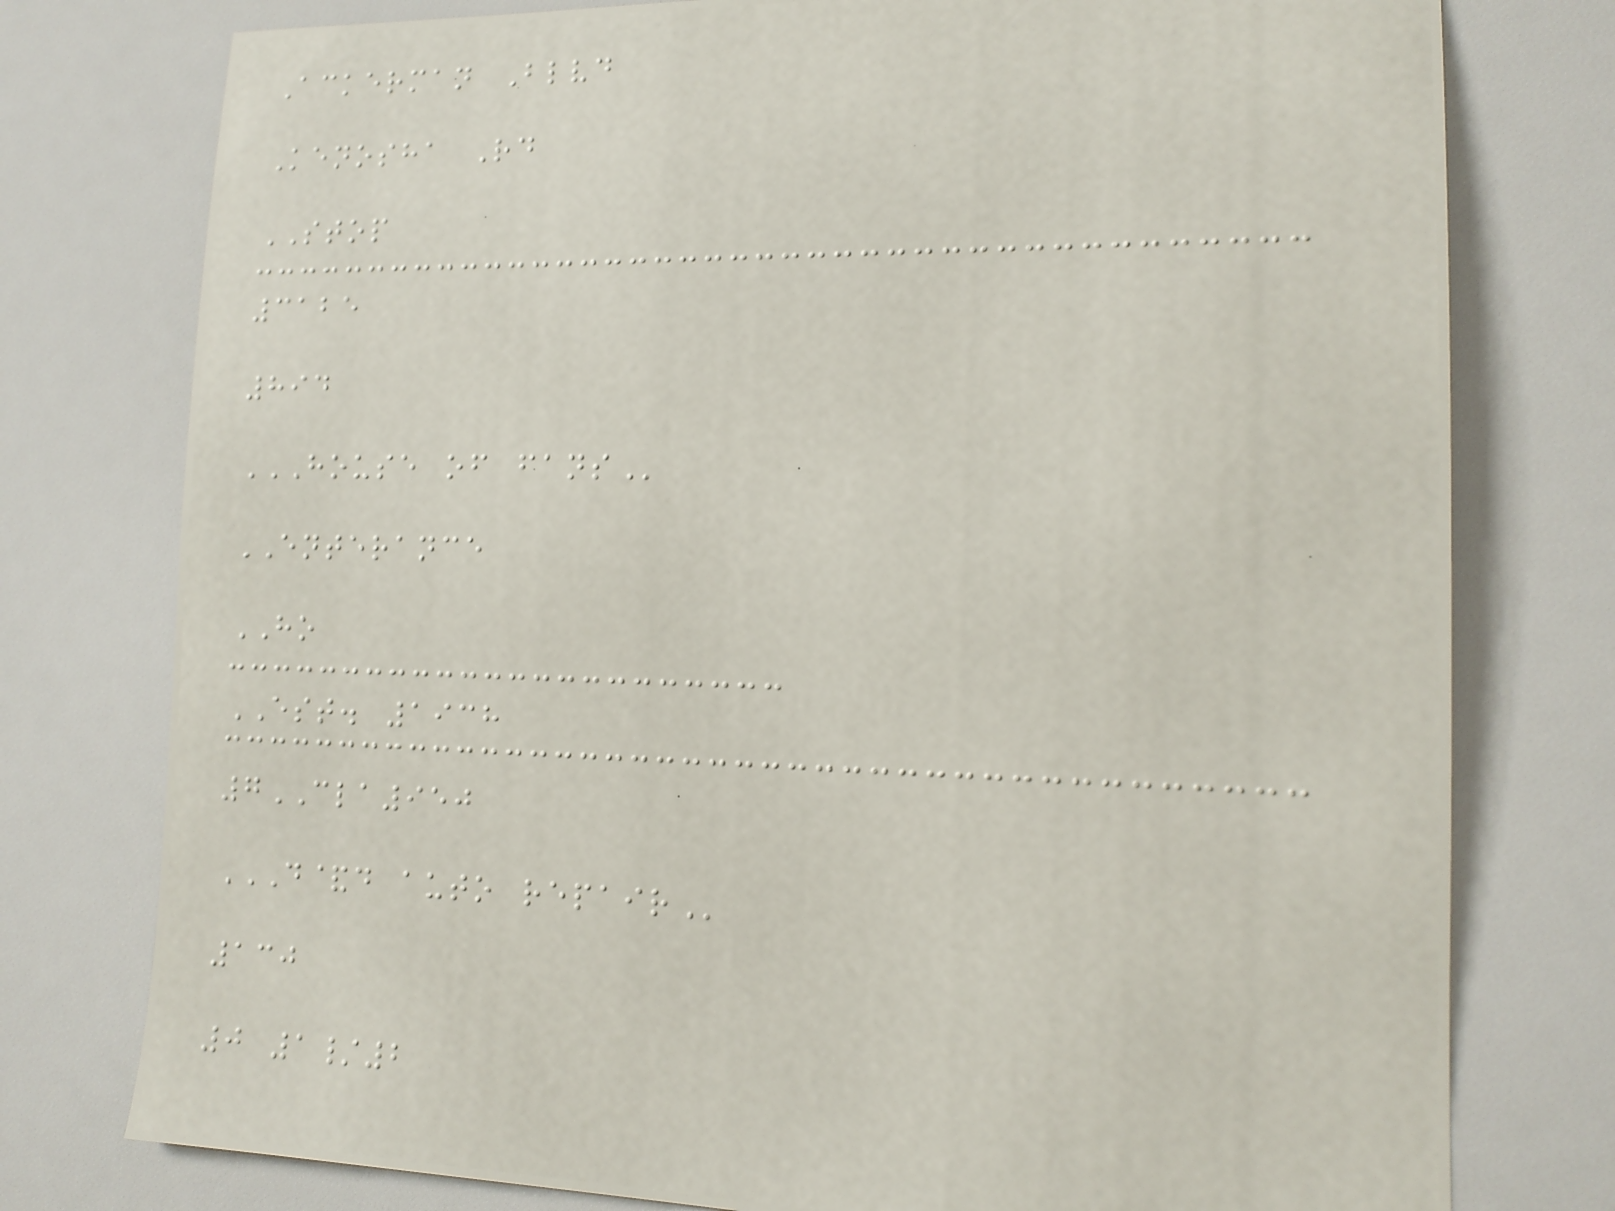Ackerman Blvd
Kenosha Rd
STOP
3125
894
HOUSE OF FANS
ENTERANCE
HO
EST. 1938
7CLA950
D&D AUTO REPAIR
130
0 1/2
